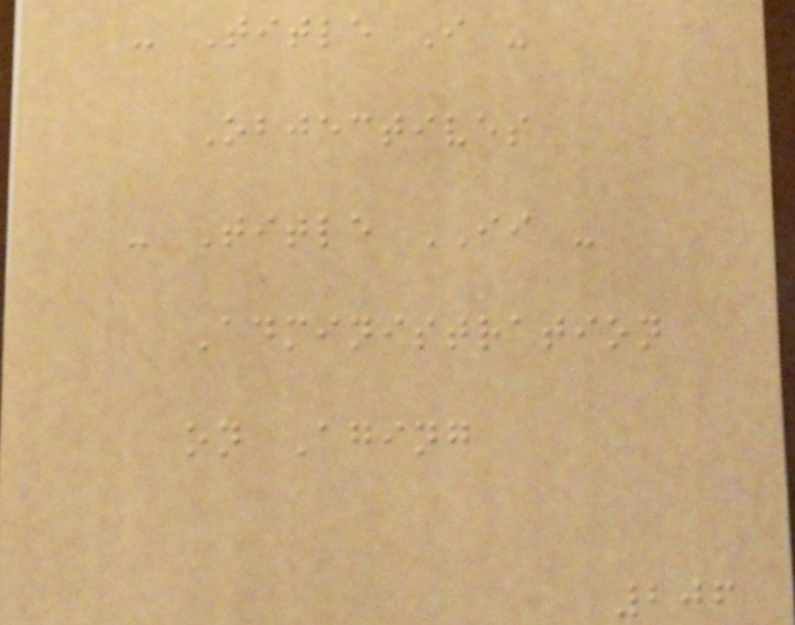- Title I -
Objectives
- Title II -
Administration
on Aging
206
